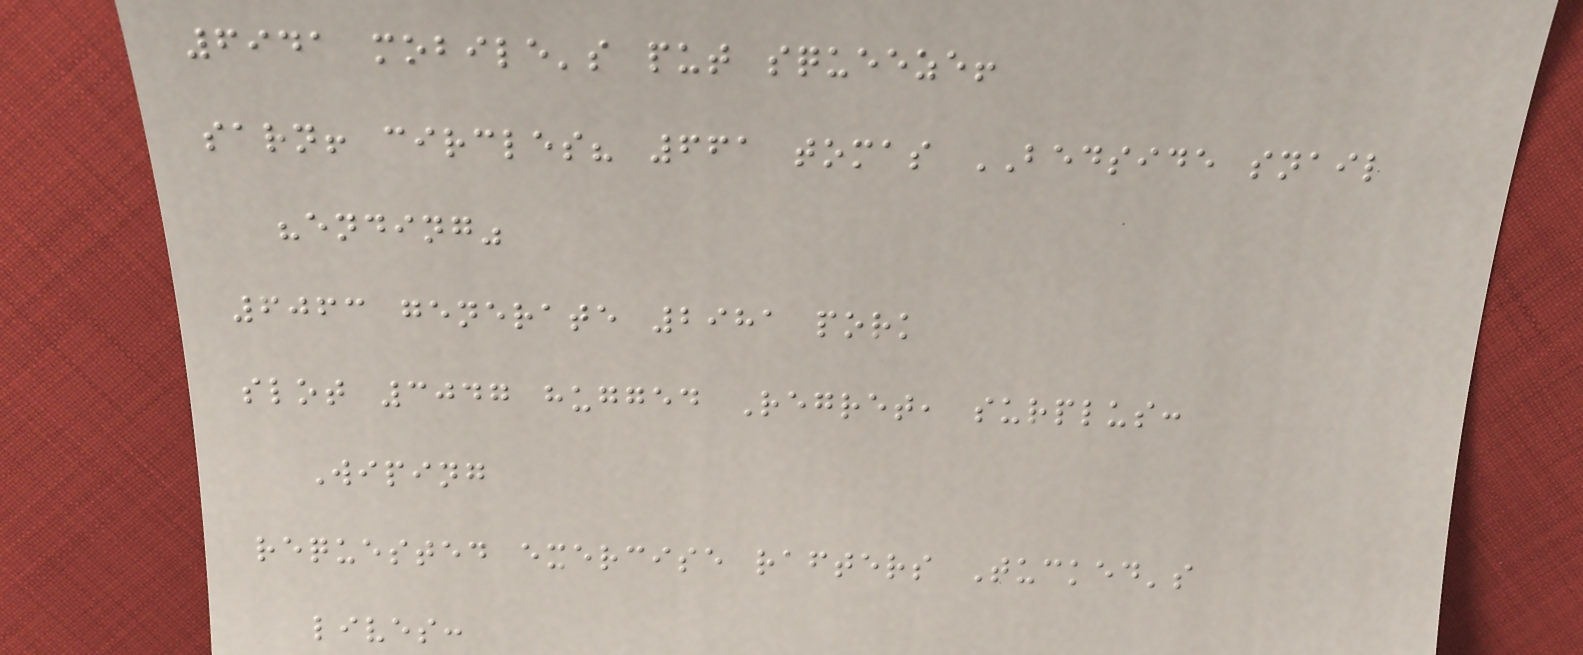6941 mobile's put squeeze!
sarn! circles? 661 tomas BEDSIDE snail
"ending"
6063 generate 2981 pork
slot 3047 hugged Regret, surplus:
Wiping
requested exercise rafters Tucked's
lives:
